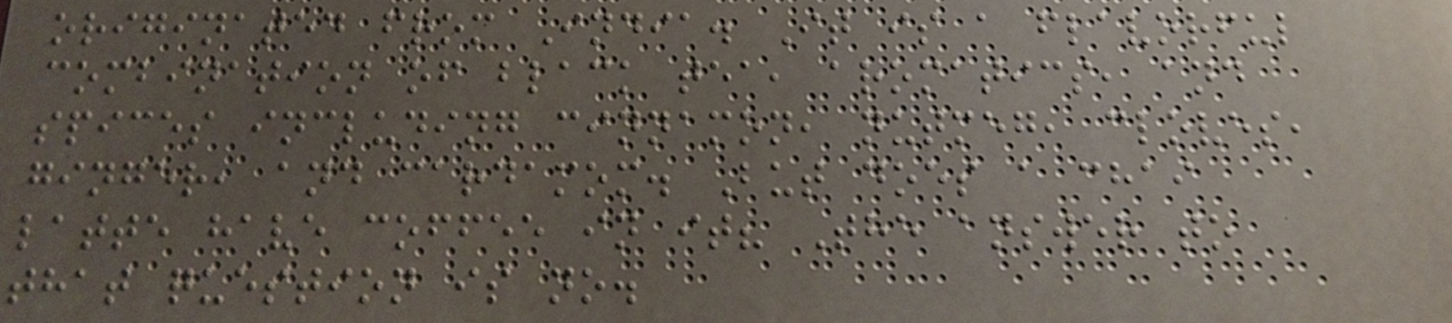originated from India. It is a flavorful
combination of black tea, aromatics, and
spices including cinnamon, nutmeg, cloves,
ginger, and cardamom. But does a chai
latte have coffee in it? The answer to
that question is no.
